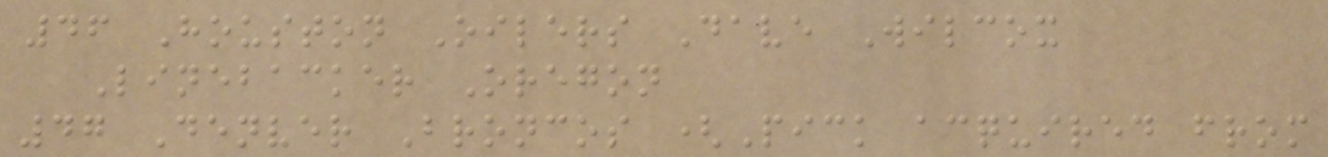46 Houston Oilers Dave Wilcox
Linebacker Oregon
47 Denver Broncos (Pick acquired from
